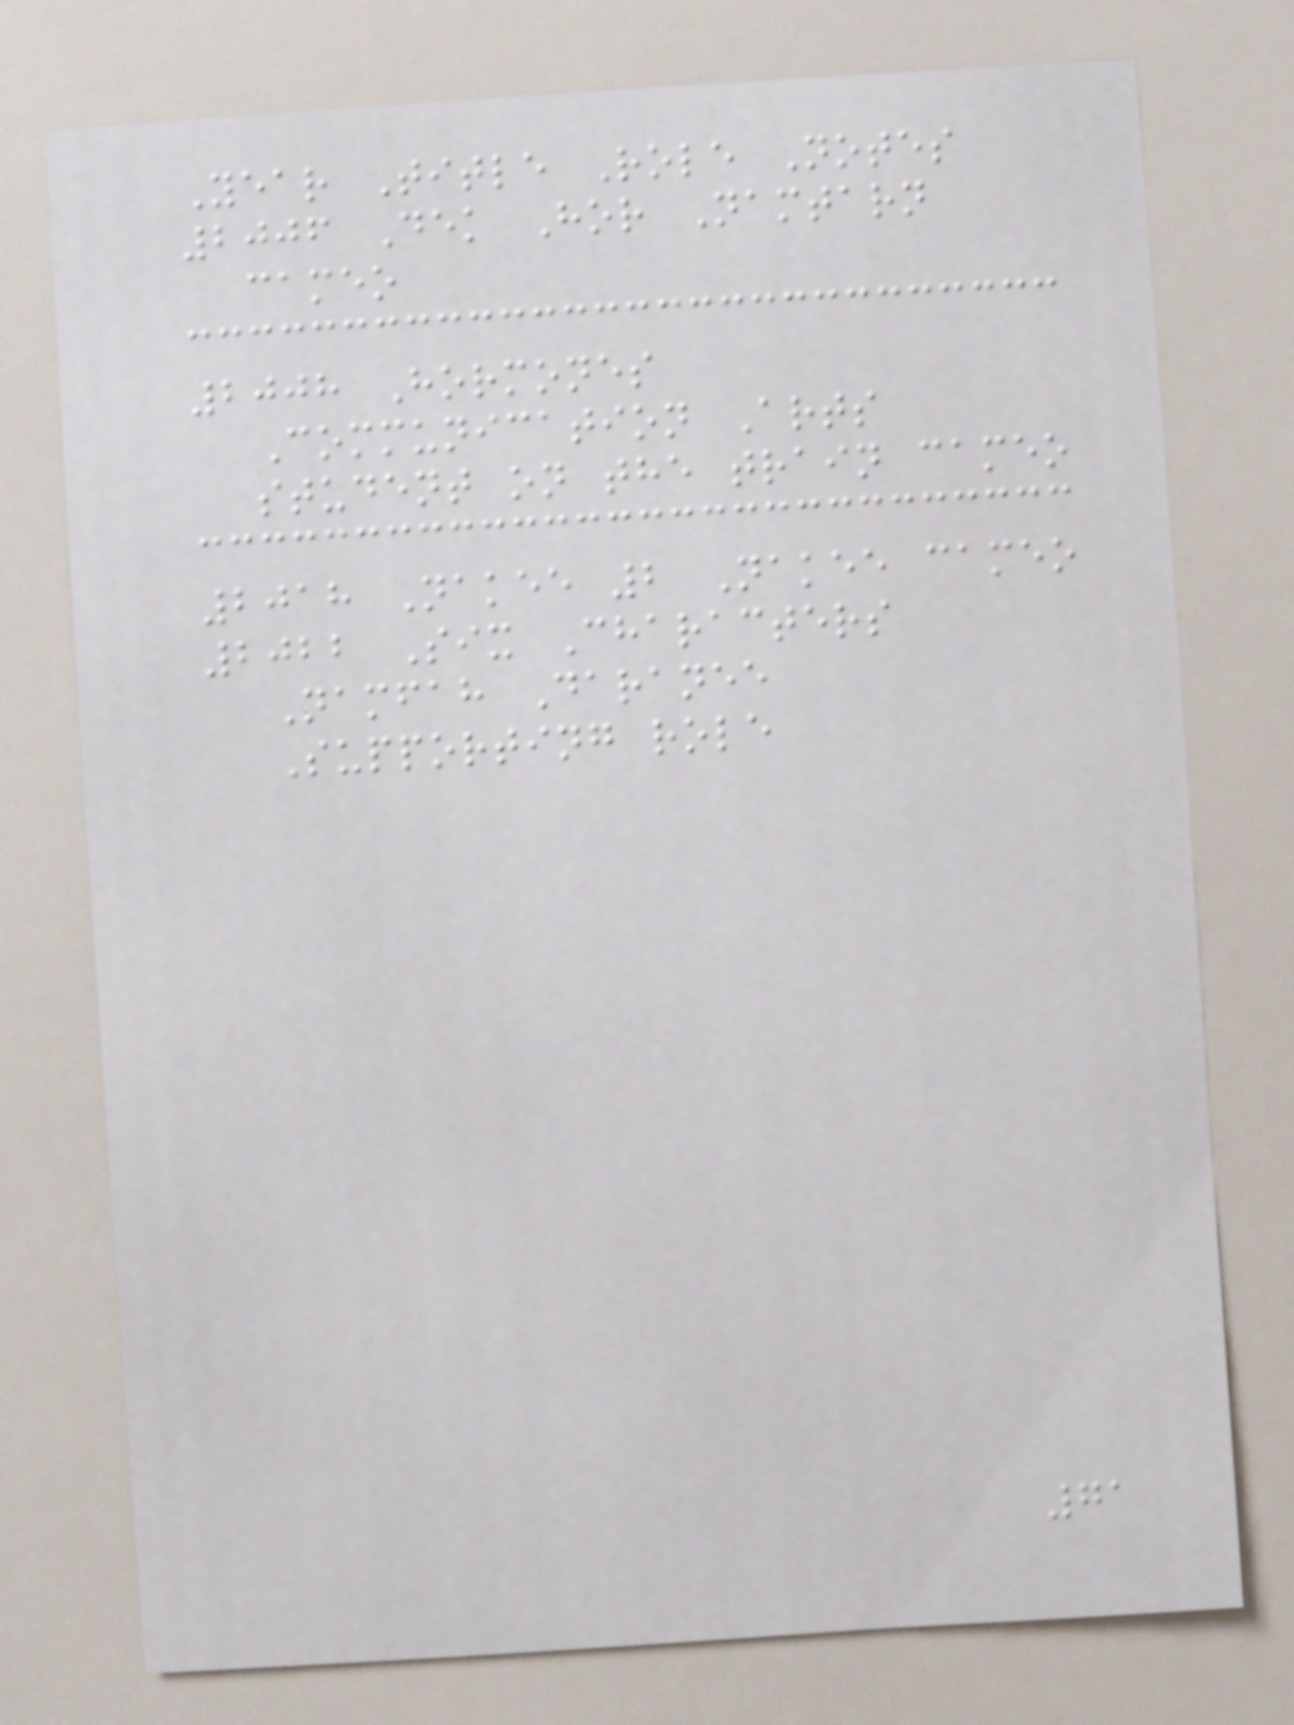Year Title Role Notes
2006 Dek Hor Namtarn
cameo
2008 Hormones
Communication Arts
student on the train cameo
2018 Nakee 2 Nakee cameo
2022 Six Characters
Namfah Daranee
Supporting role
71
